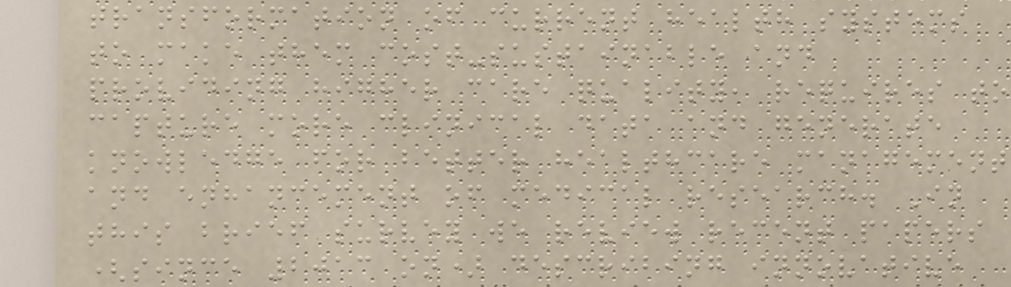transformation of current health systems
to make them cost-sustainable and
providing higher care quality, requires to
capture more clinical data and generate
knowledge for better healthcare management
and enhancement of medical research. In
this brief survey we review recent papers
(since 2013 on) describing innovative
